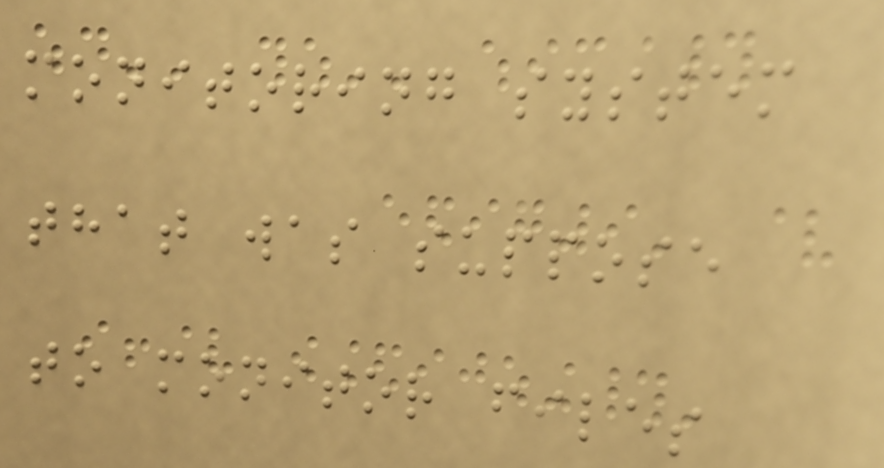monitoring system
that was suppose
to monitor files
